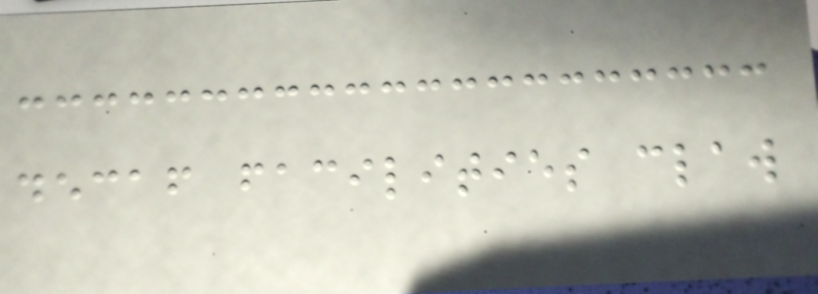decaf facilities claw
